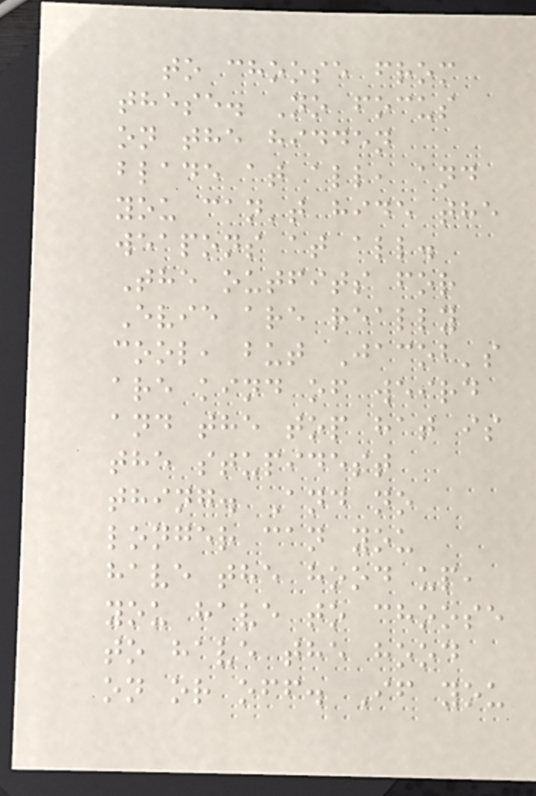to choose from
these. No focus
on the hidden
blade at all, and
you can't hide the
weapons at all.
The outfits for
Evie are really
cool, but Jacob's
are kind of weird
and the top hat is
the stupidest
thing. And no
longer can you
have the hood up,
you have to choose
to have the hood
on or off. If you
